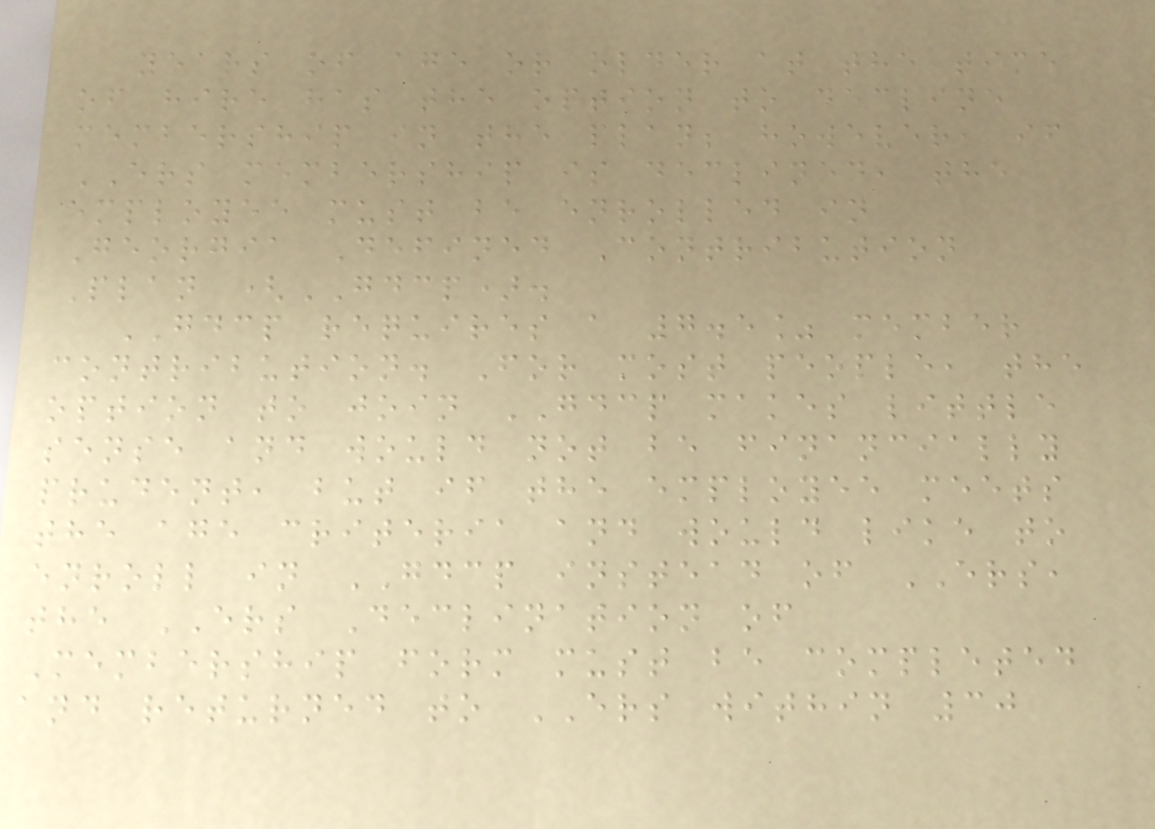years of age or older at the time
of hire has the option to decline
membership in the plan; however, if
ERS membership is declined, the
employee must be enrolled in
Georgia Defined Contribution
Plan (GDCP).
GDCP requires a 7.5% member
contribution. For most people, the
option to join GDCP makes little
sense and would not be financially
prudent, but if the employee meets
the age criteria and would like to
enroll in GDCP instead of ERS,
the ERS Declination of
Membership form must be completed
and returned to ERS within 30
